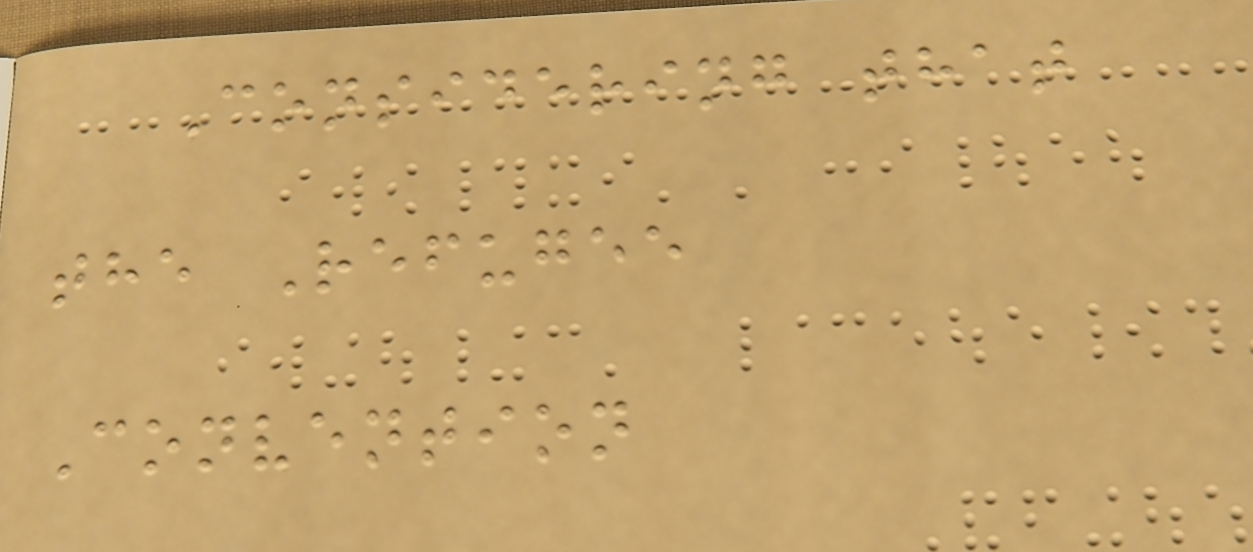Considering that
the Refugee
Convention
